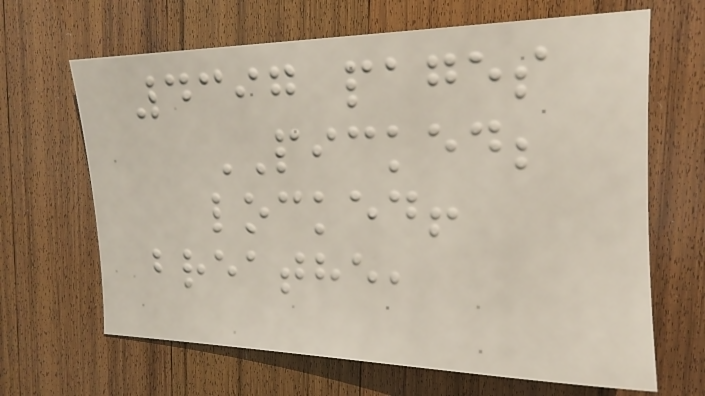4397 pages
PICKED;
locked!
breathe,
